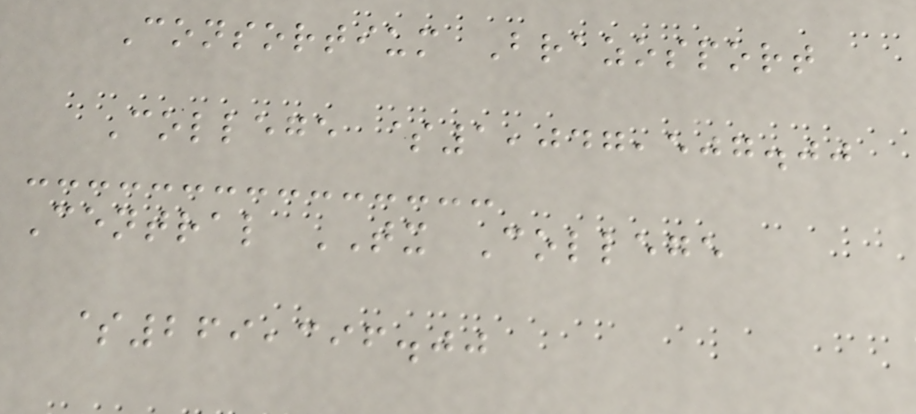Consortium Brazosport
College $1,047,507.00
Central TX College
$269,396.00
